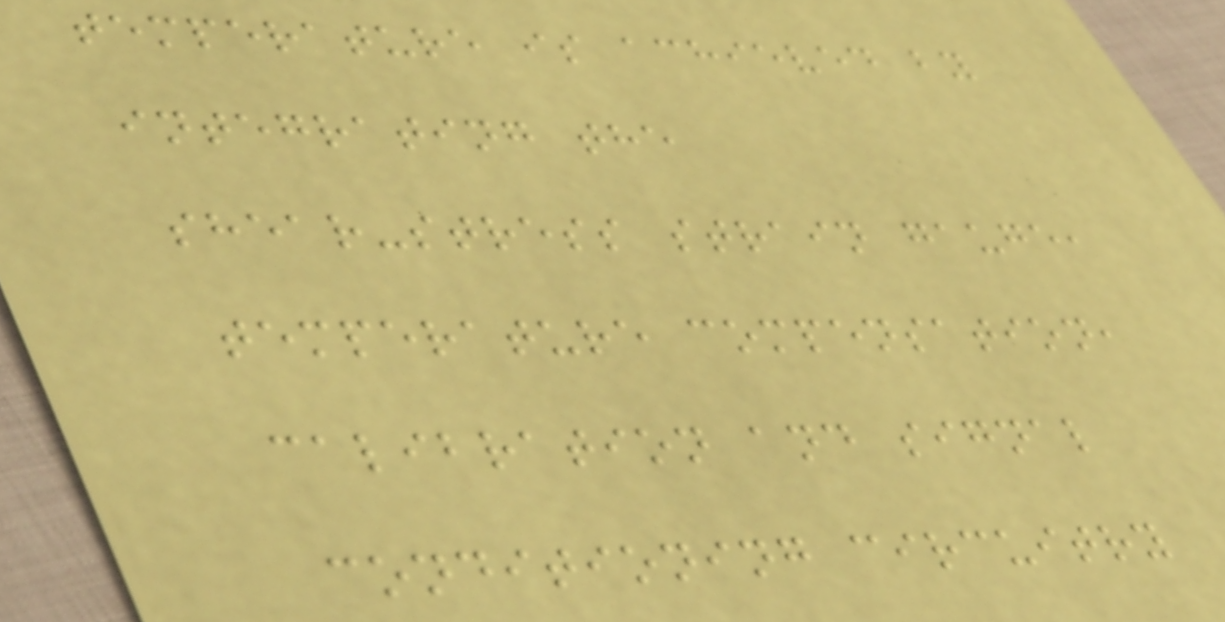temperature is achieved by
integrating the
shear-stress strain gauge,
temperature compensation,
calibration and signal
conditioning circuitry
